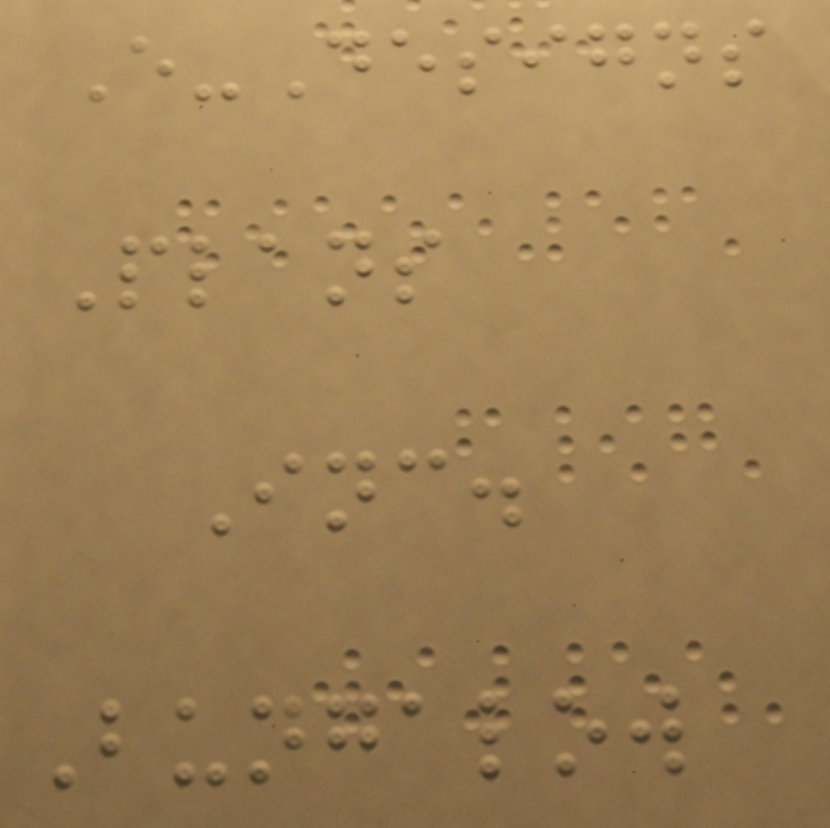E-Designs
Plans
Inc.
Bungalow
